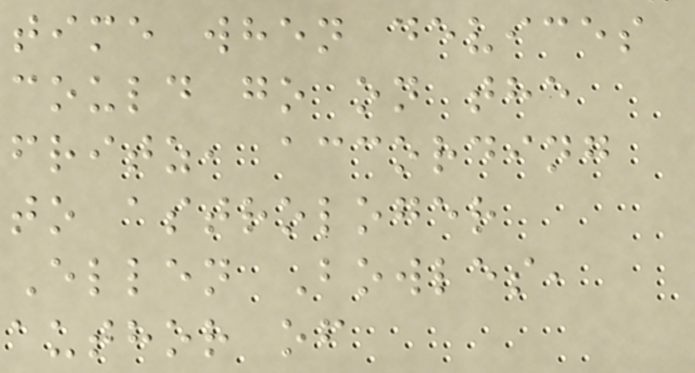time when devices
could go on the
fritz, according
to astrologer
Ellen Bowles,
author of
